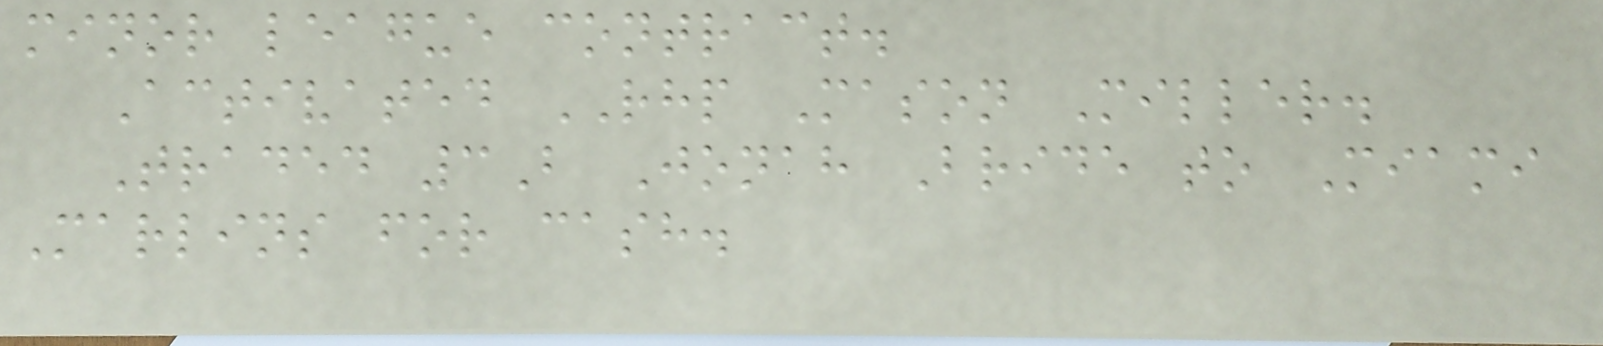minor league contract.
Activated RHP Mason Miller.
Traded 3B Jonah Bride to Miami
Marlins for cash.
